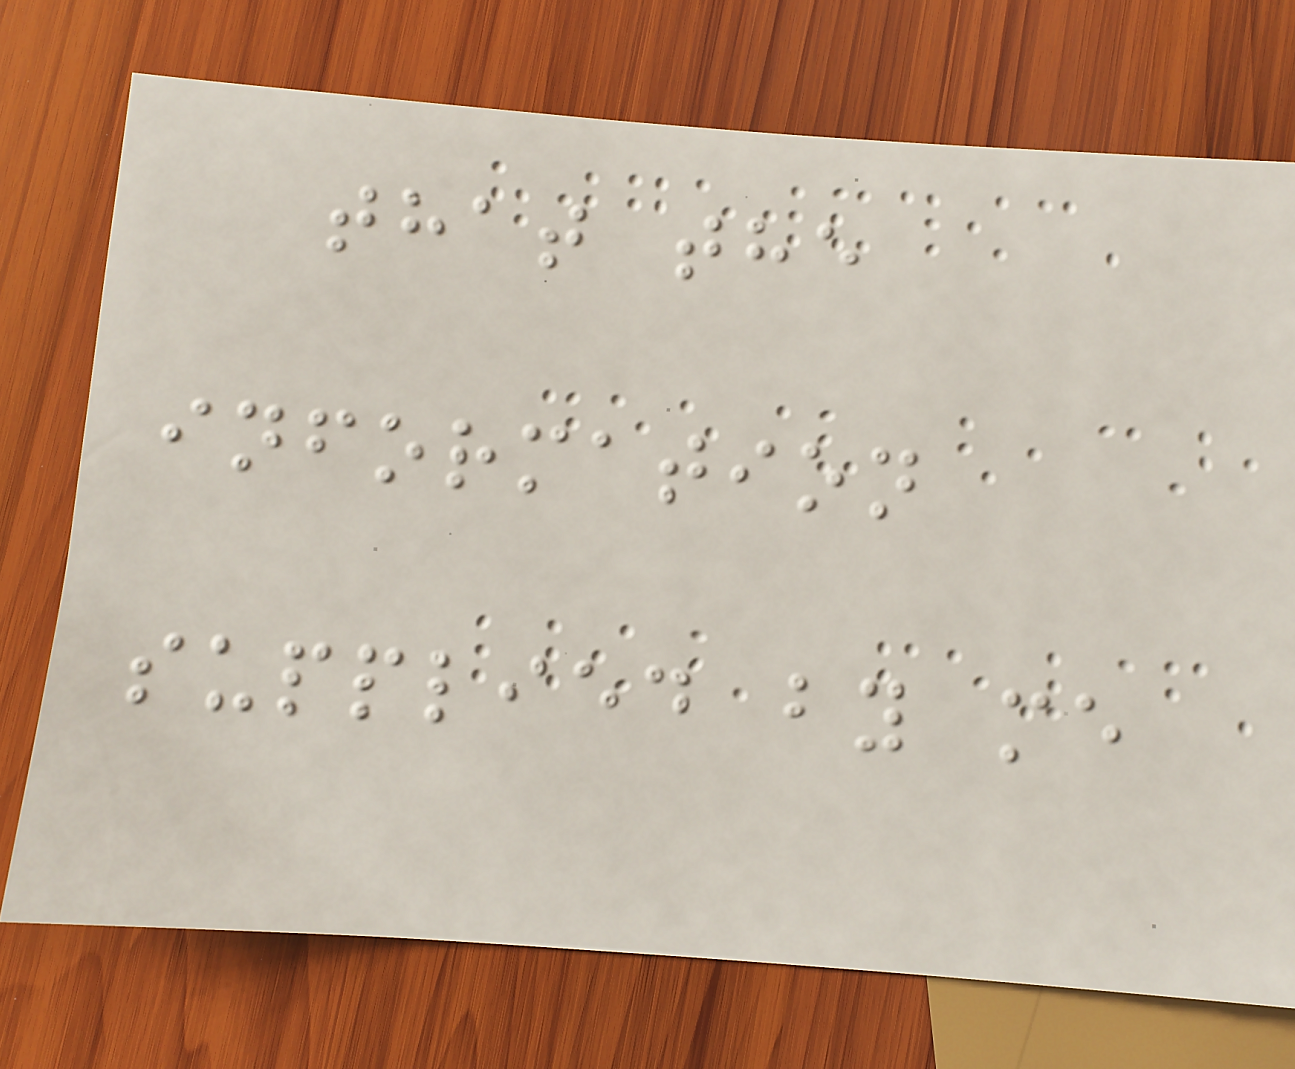that the
information
supplied by me
